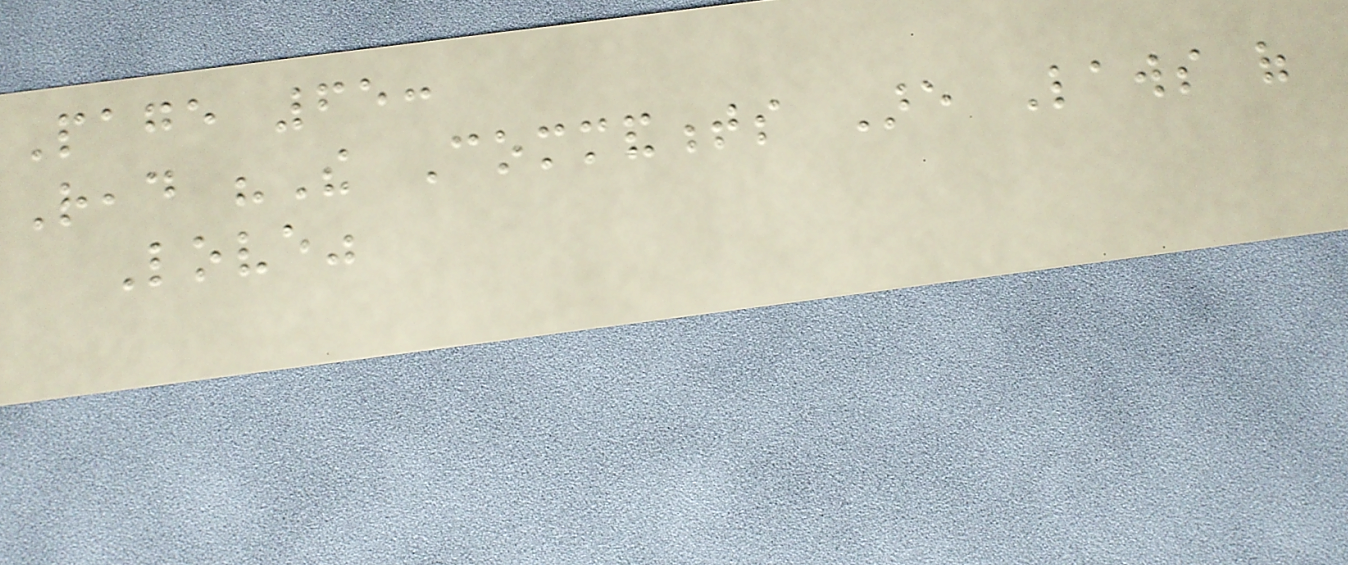Page 65:
Read "The Commandments Are Laws of
Love"
